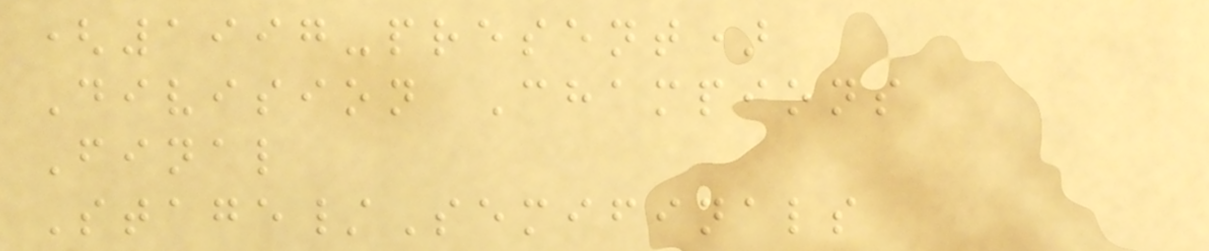(1997-present)
Division Champions
Final
Stage/Semifinals
